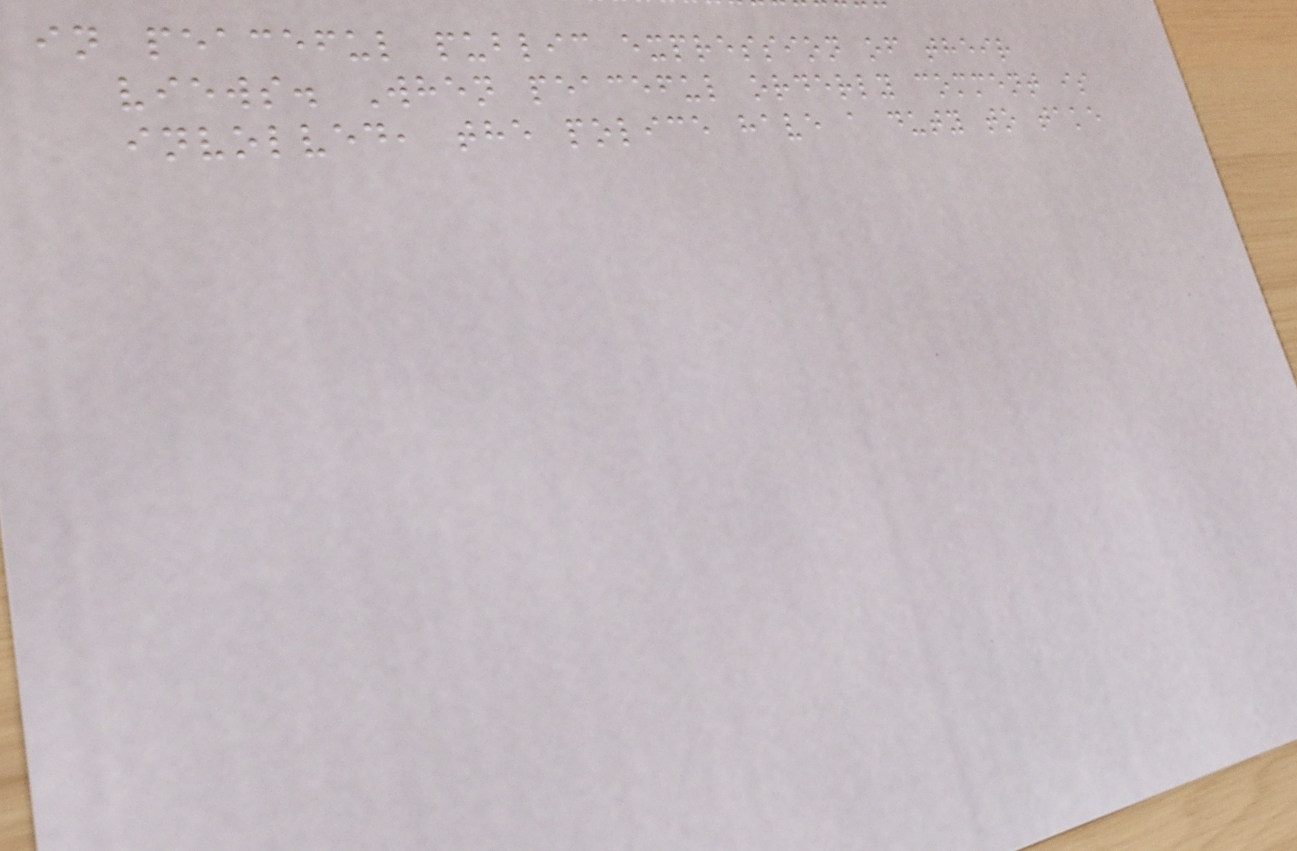in peaceful public expression of their
views. When peaceful orderly comment is
involved, the police have a duty to take
